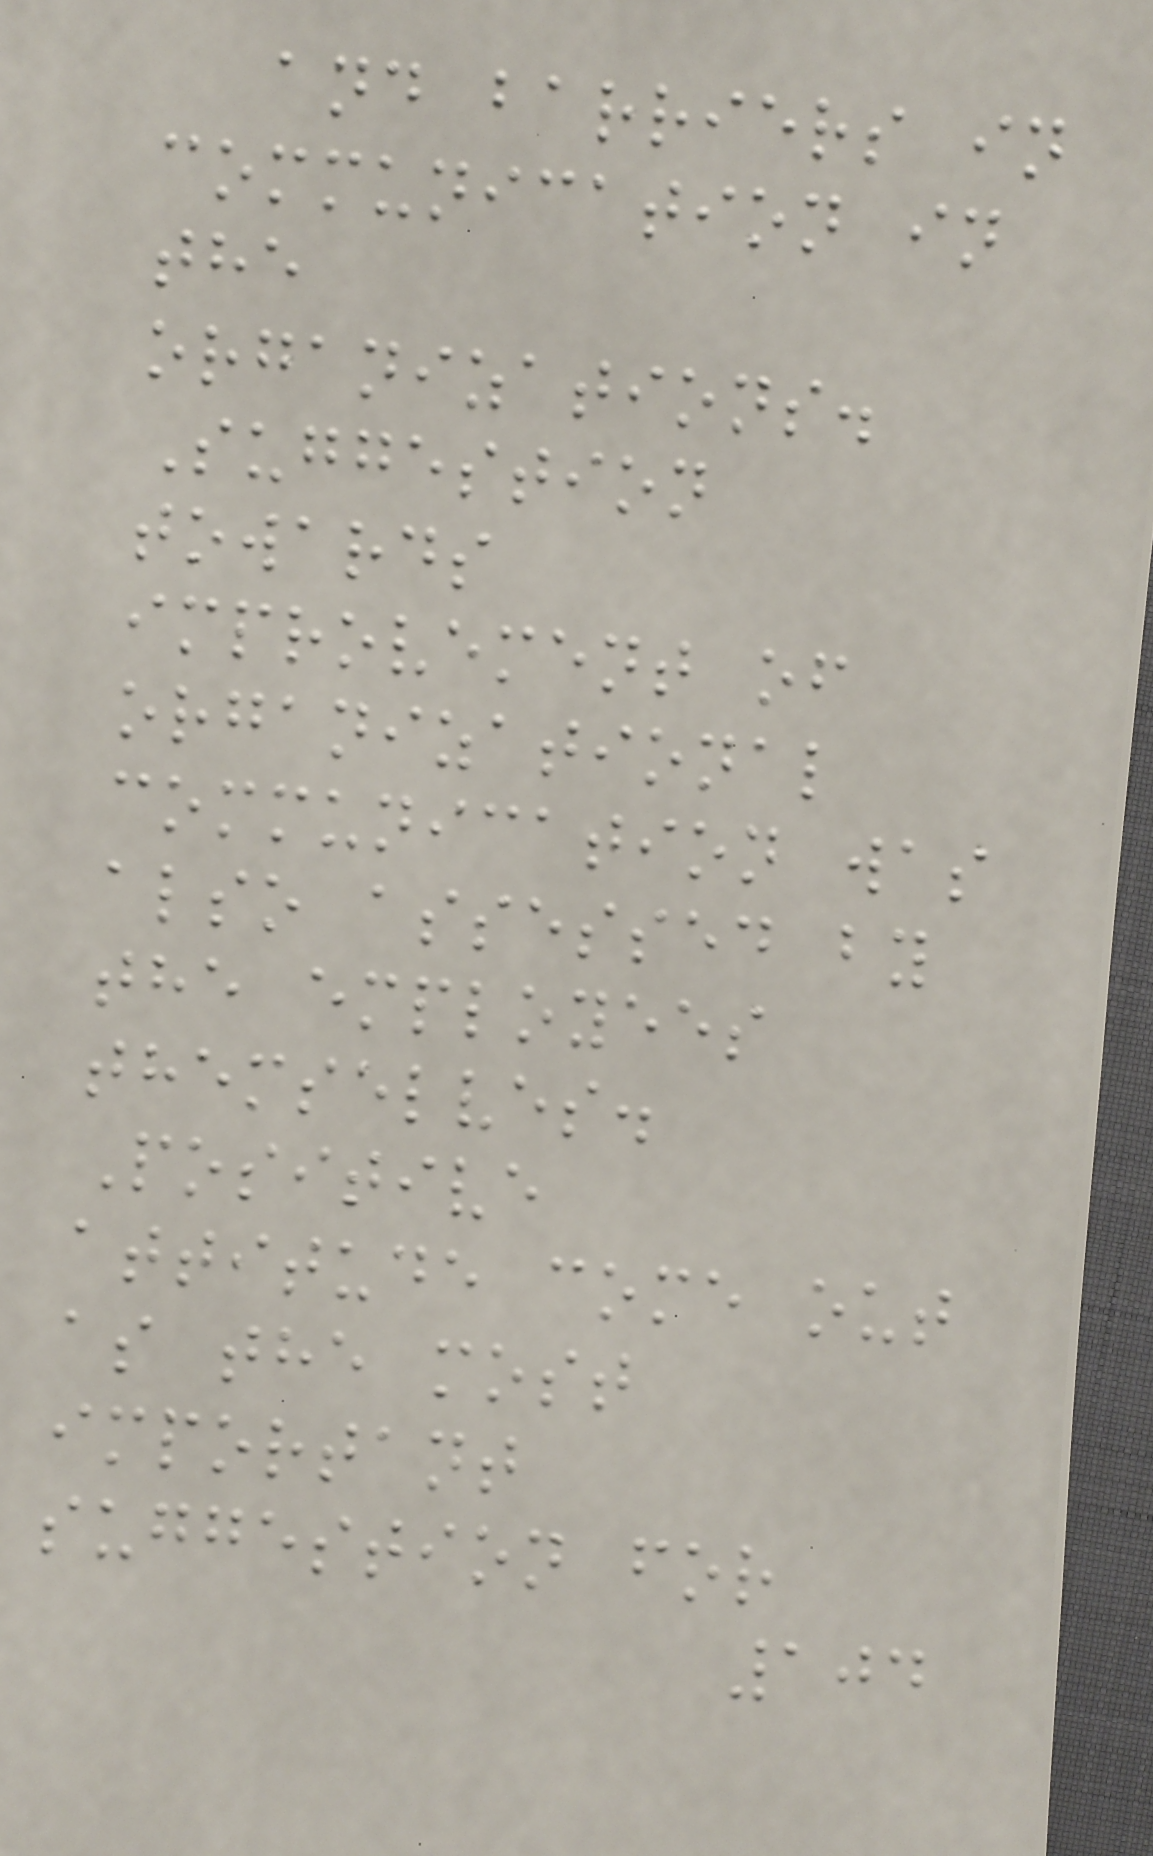and barriers in
communication in
the
organizations.
Suggestion
towards
improvement of
organizational
communication was
also assessed by
the employees
themselves.
Positive
attitude come out
as the most
important
suggestion for
104
